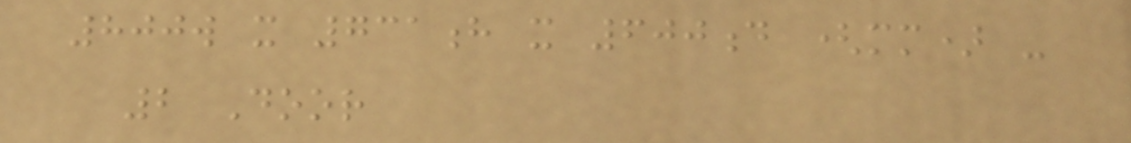800w x 731h x 600d (mm) -
2 Door
